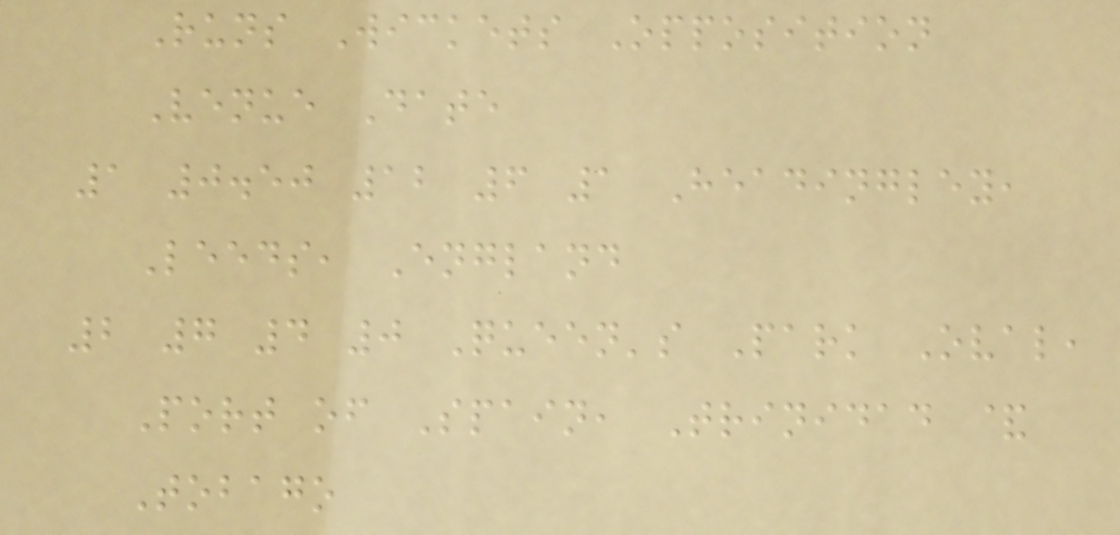Runs Wickets Opposition
Venue Date
1 0.50 12 6 1 Headingley,
Leeds, England
2 7 4 0 Queen's Park Oval,
Port of Spain, Trinidad &
Tobago
